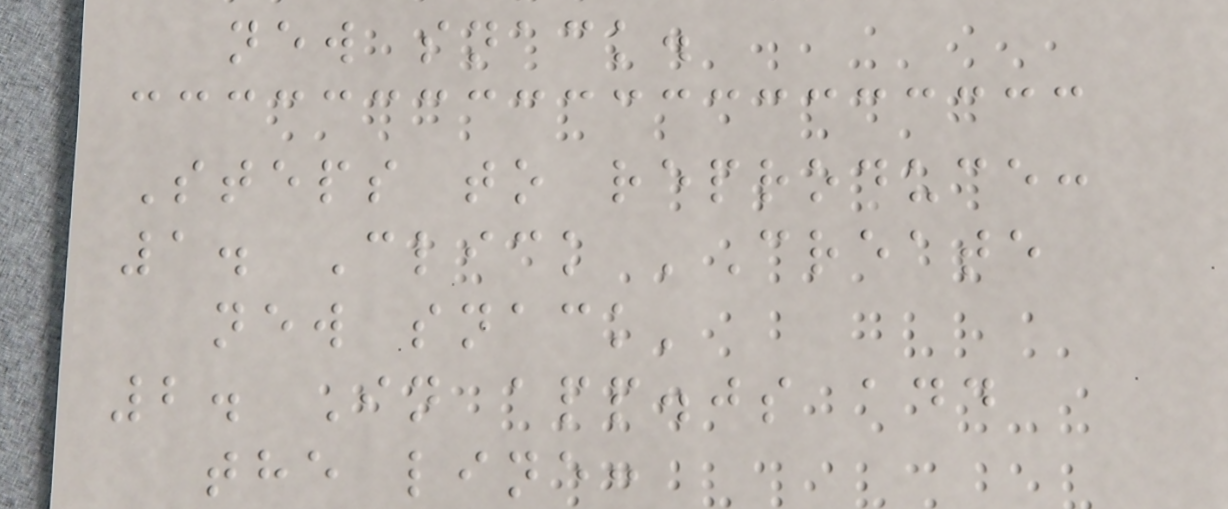new snack.
Steps to reproduce:
1. Click 'Create
new snack'
2. In app.js add
the line:
